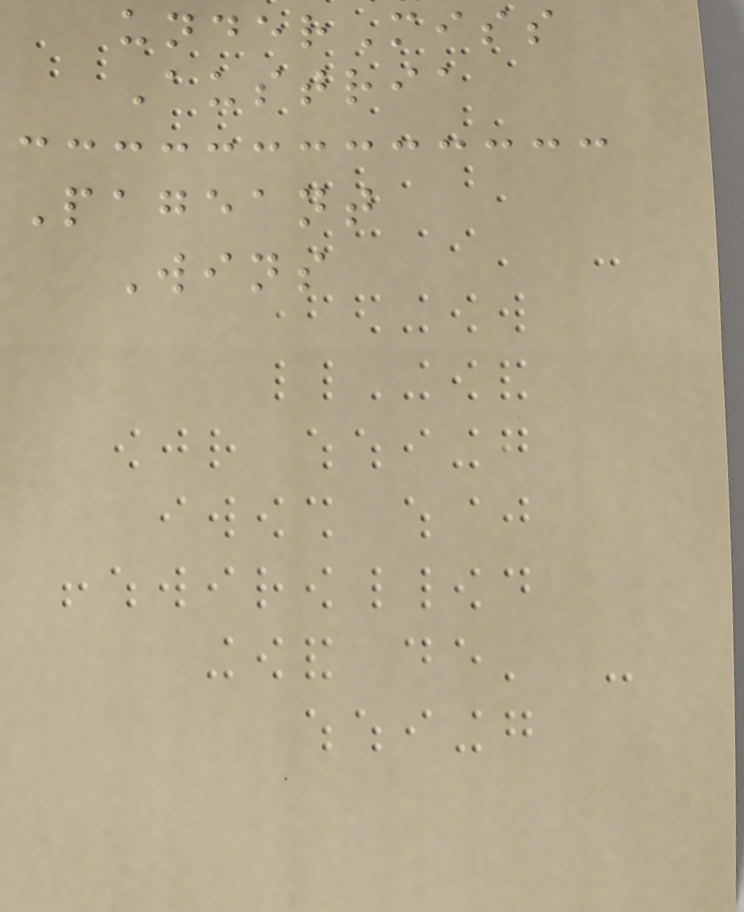underMiss
Austria
Pageant
Wins
